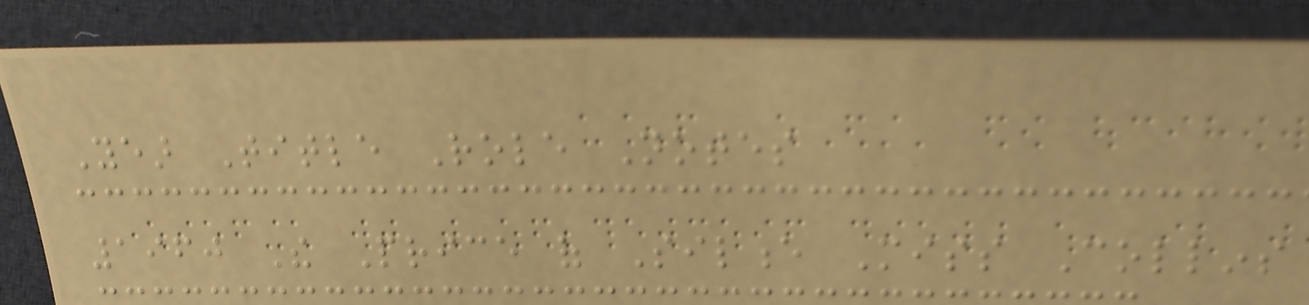Year Title Role Notes
1960 The Price of Silence Miss Collins
